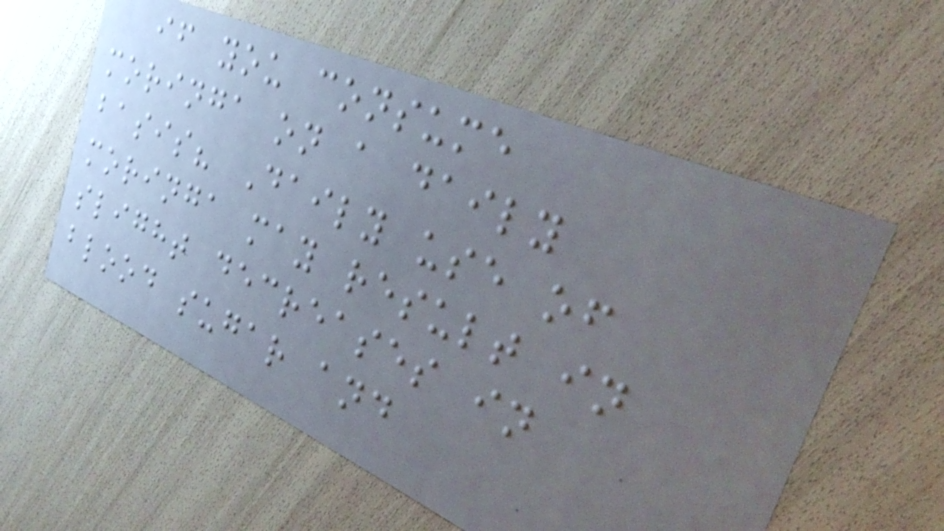if you consume
moringa on a daily
basis? Daily use of
moringa may result in
slight decreases in
blood sugar and
